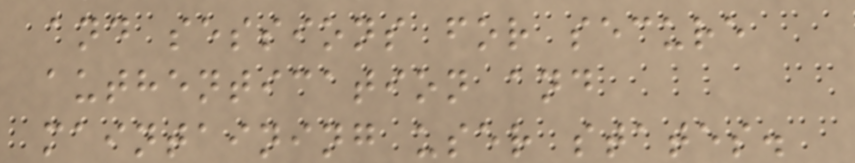and sessions for secure
authentication and
maintaining user states.
